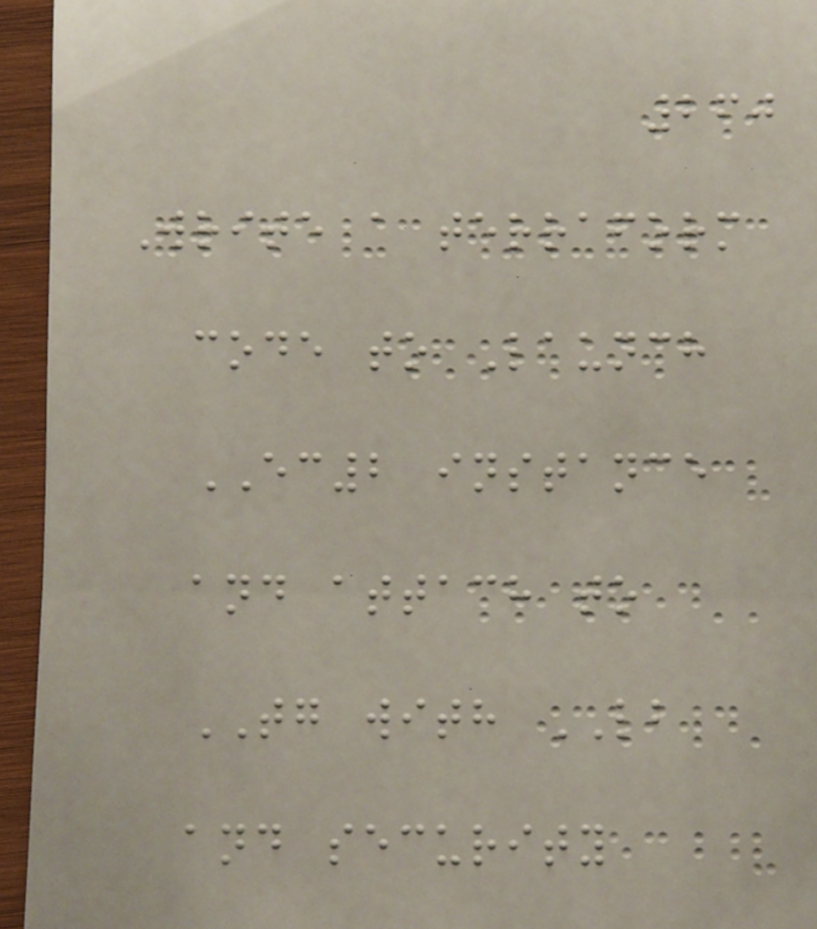260
Write a terraform
code to Launch
EC2 instance
and attach to
TG with LB
and security
